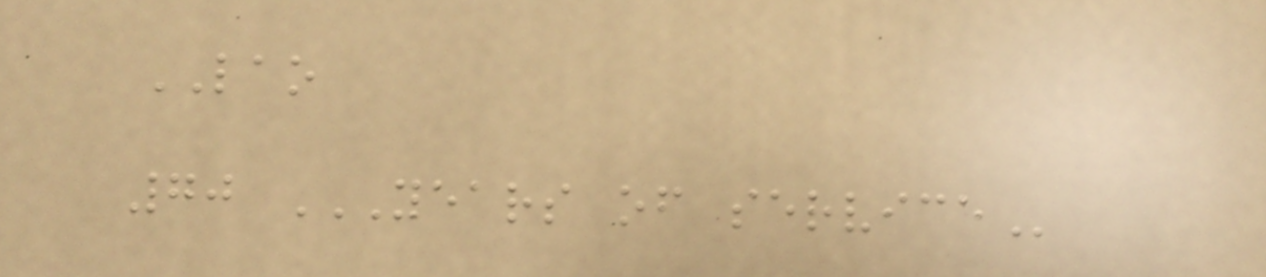LAO
70 YEARS OF SERVICE
